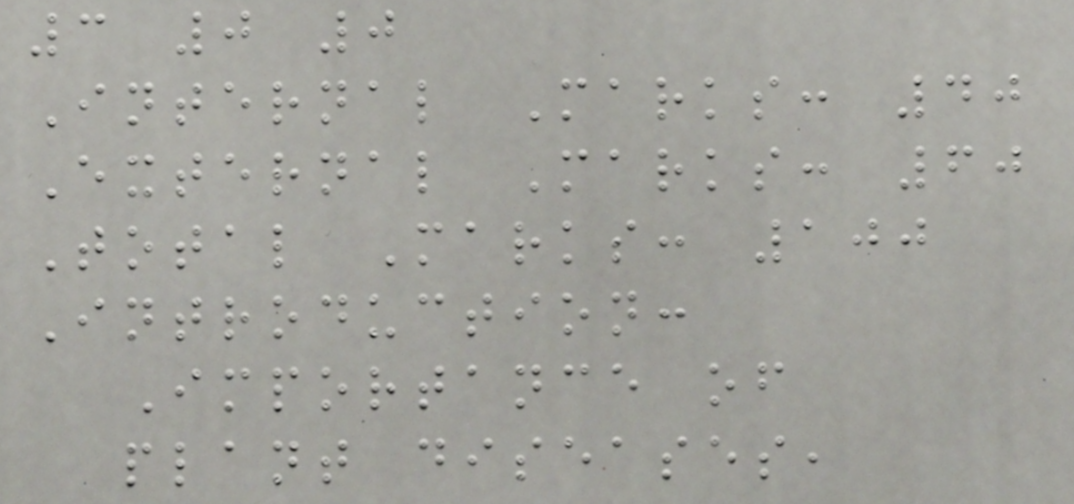3 0 0
Internal Marks: 40
External Marks: 60
Total Marks: 100
Introduction:
Importance of
plant diseases,
